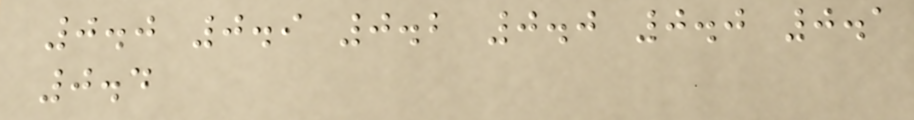0.0 0.9 0.2 0.0 0.0 0.1
0.4
